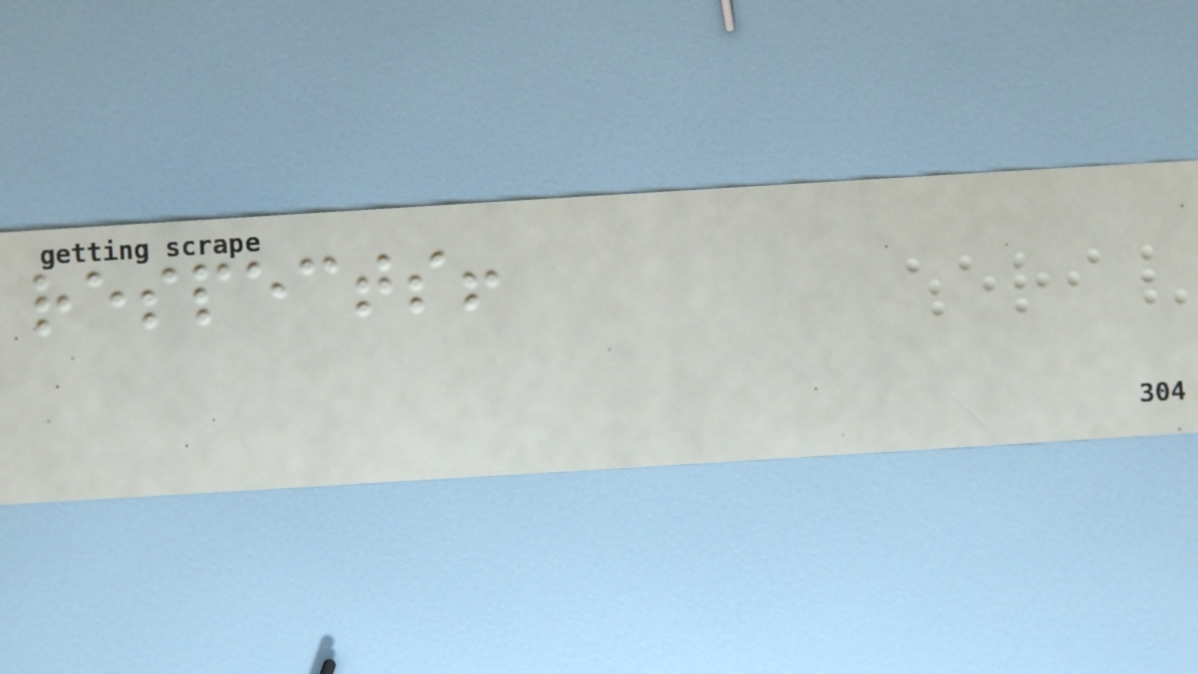respects!
